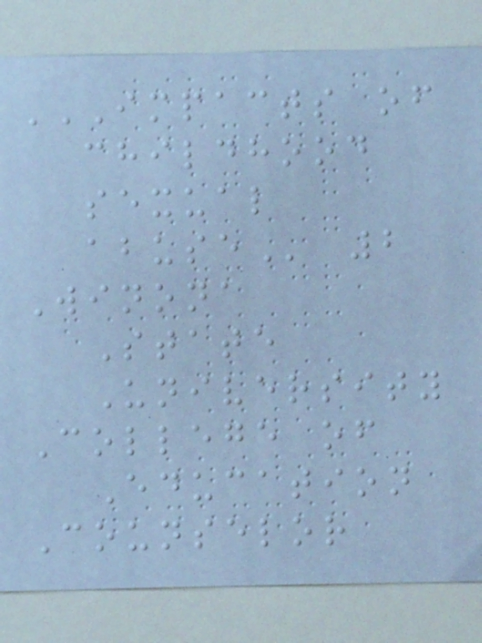IMPACTS OF
CHILDHOOD
SEXUAL
ABUSE 2
Winona
State
University
College of
Education
Counselor
